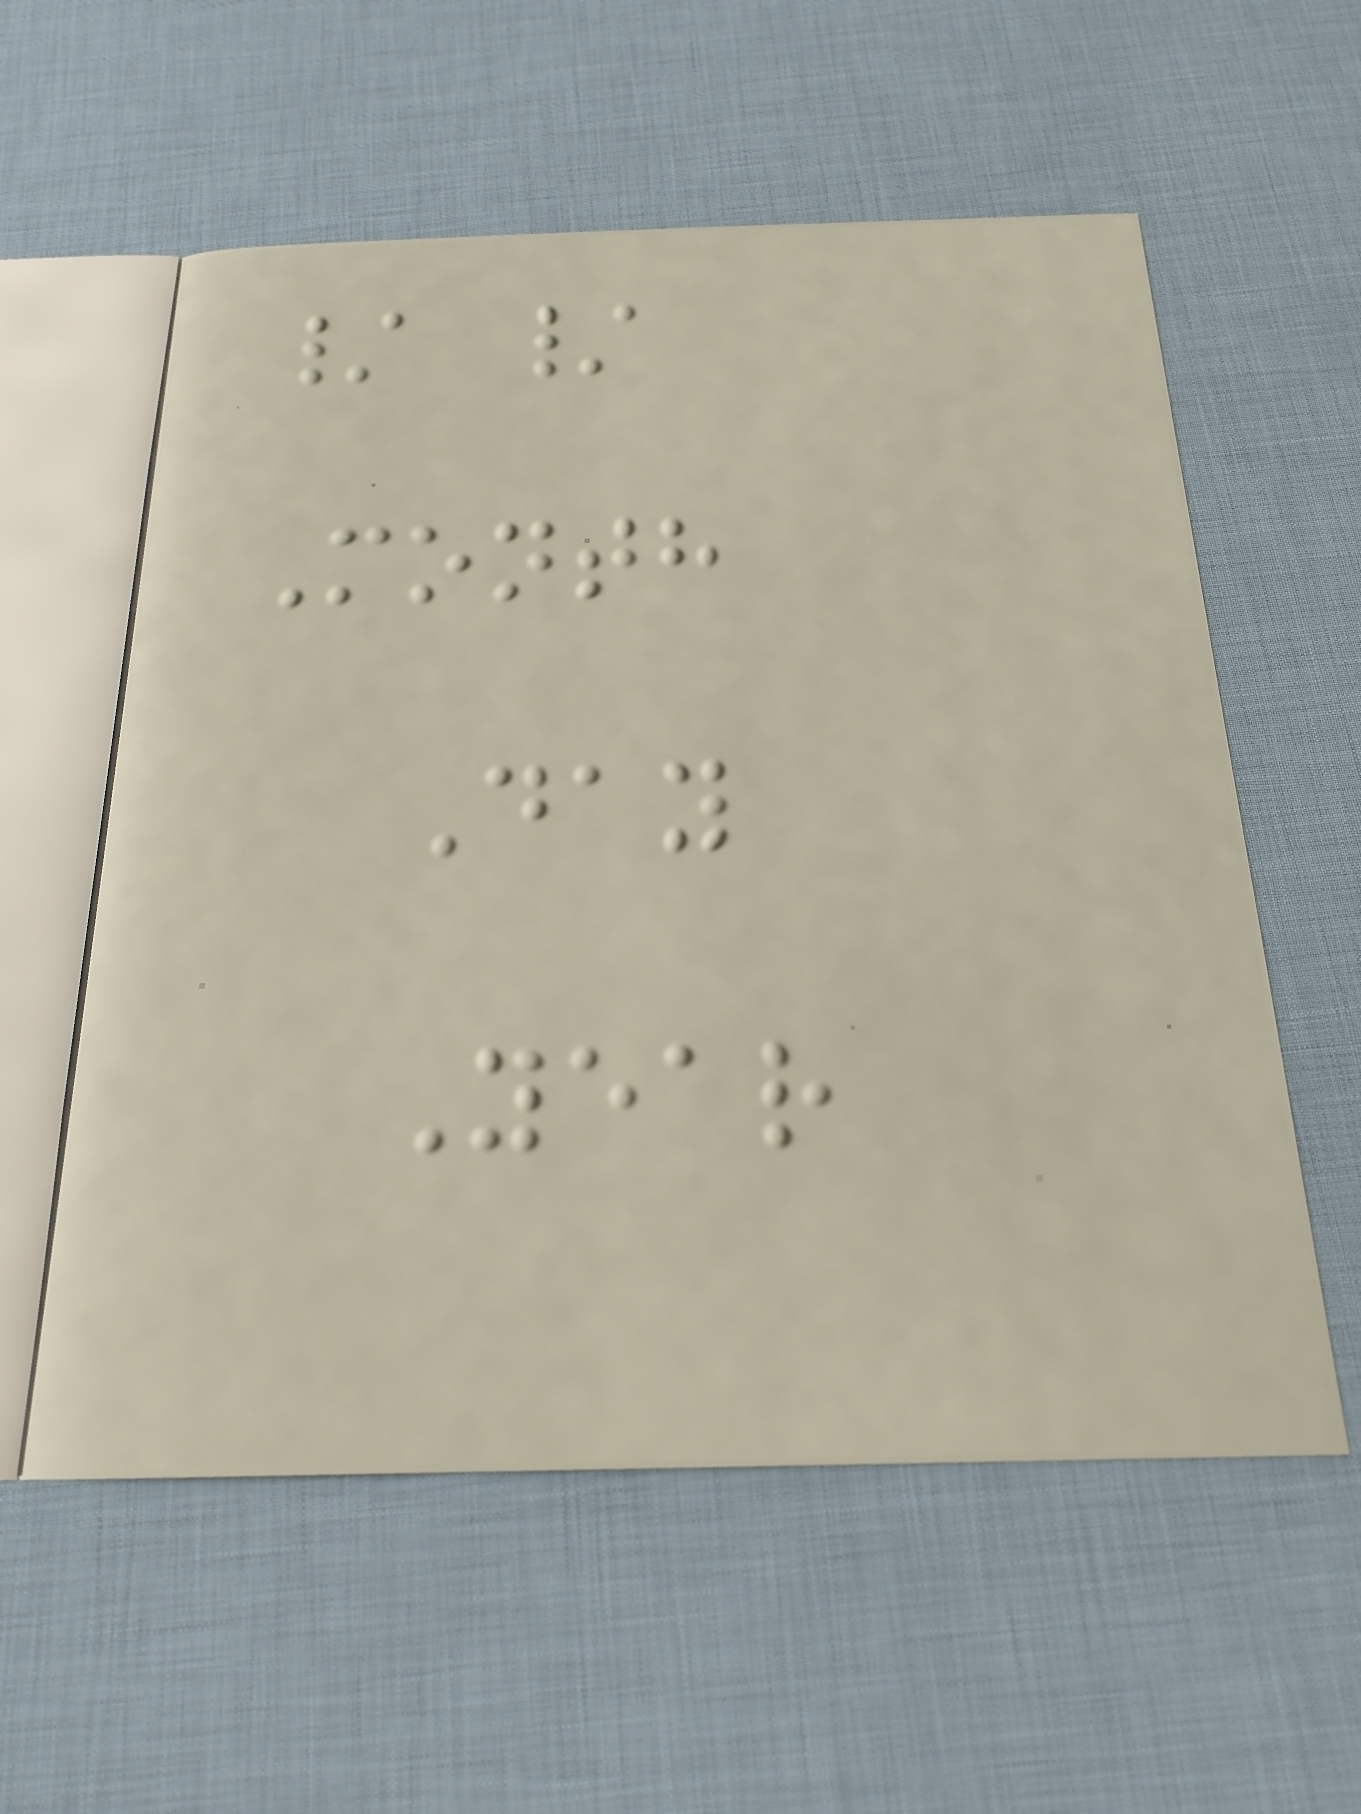/ /
Month
Day
Year
